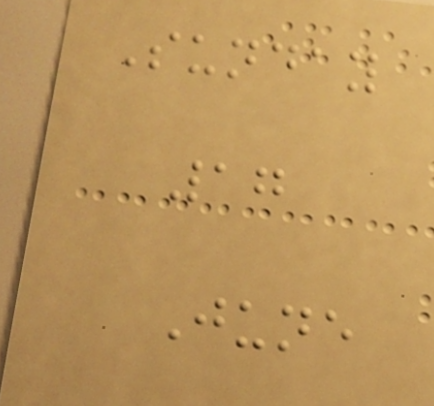Sunday
17
June
